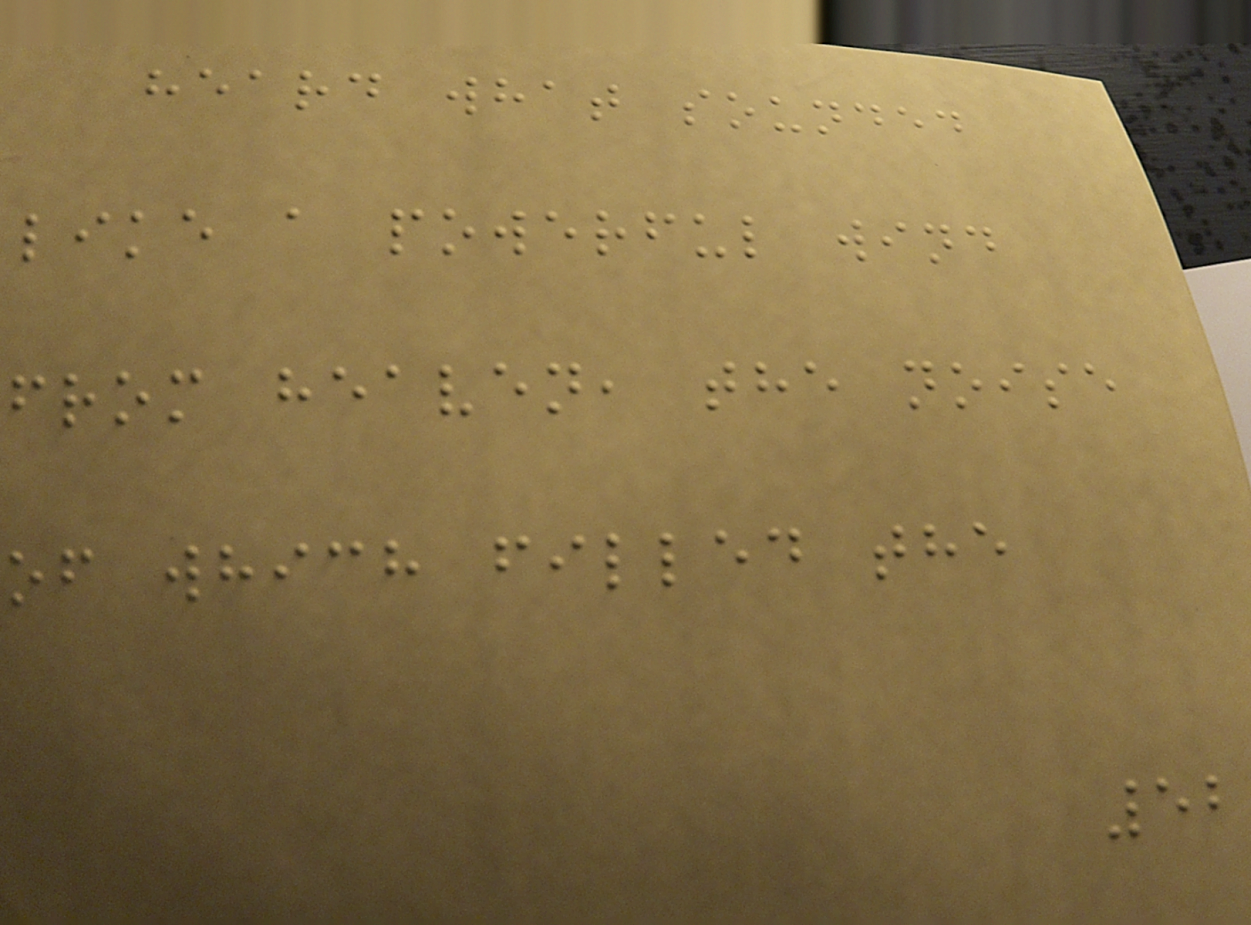heard what sounded
like a powerful wind
from heaven, the noise
of which filled the
52
